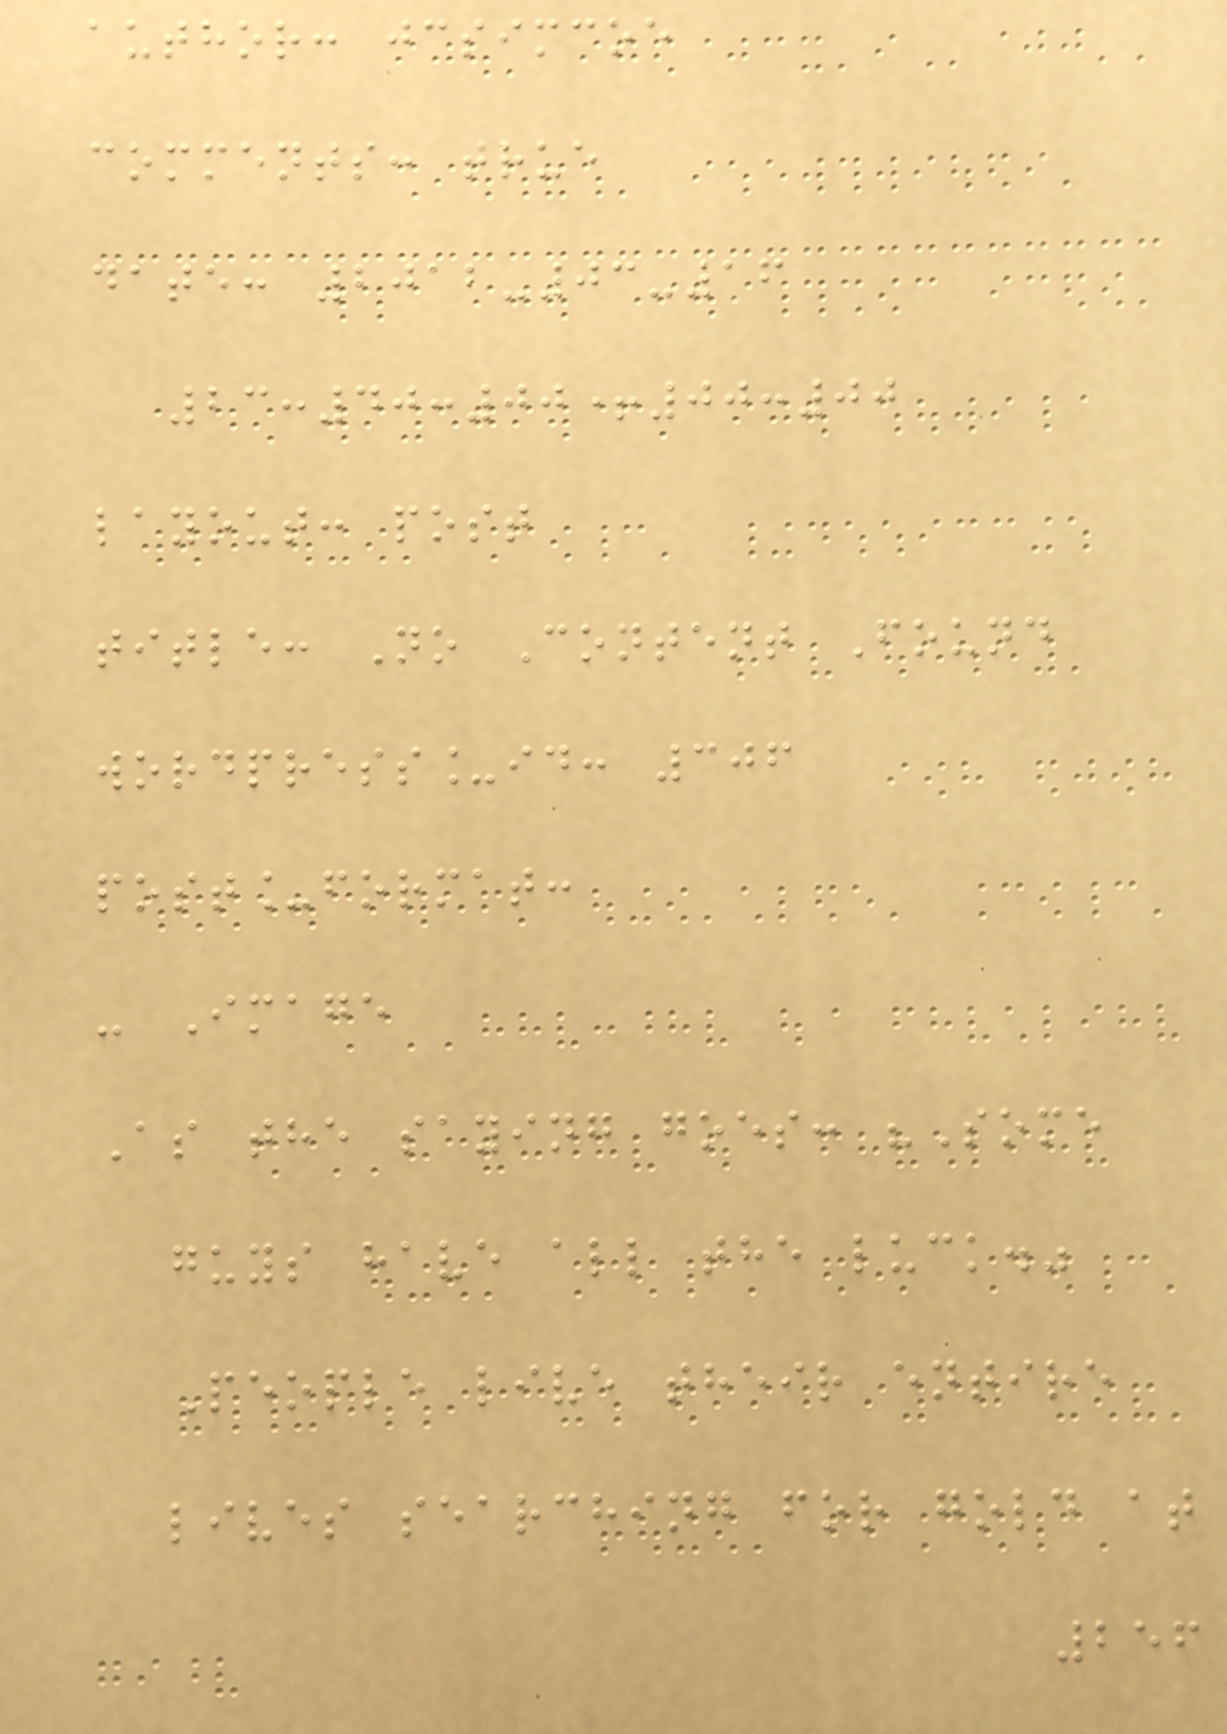author: jcsimcoe
comments: true
date: 2012-03-16
23:40:00+00:00
layout: post
title: No Content Found
wordpress_id: 306
post_format:
- Image
As the saying goes: "Some
guys have all the luck."
People live their entire
lives searching for gold at
256
